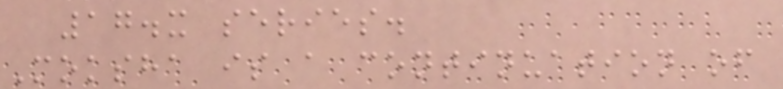17.x series.
Moksha is a continuation of
